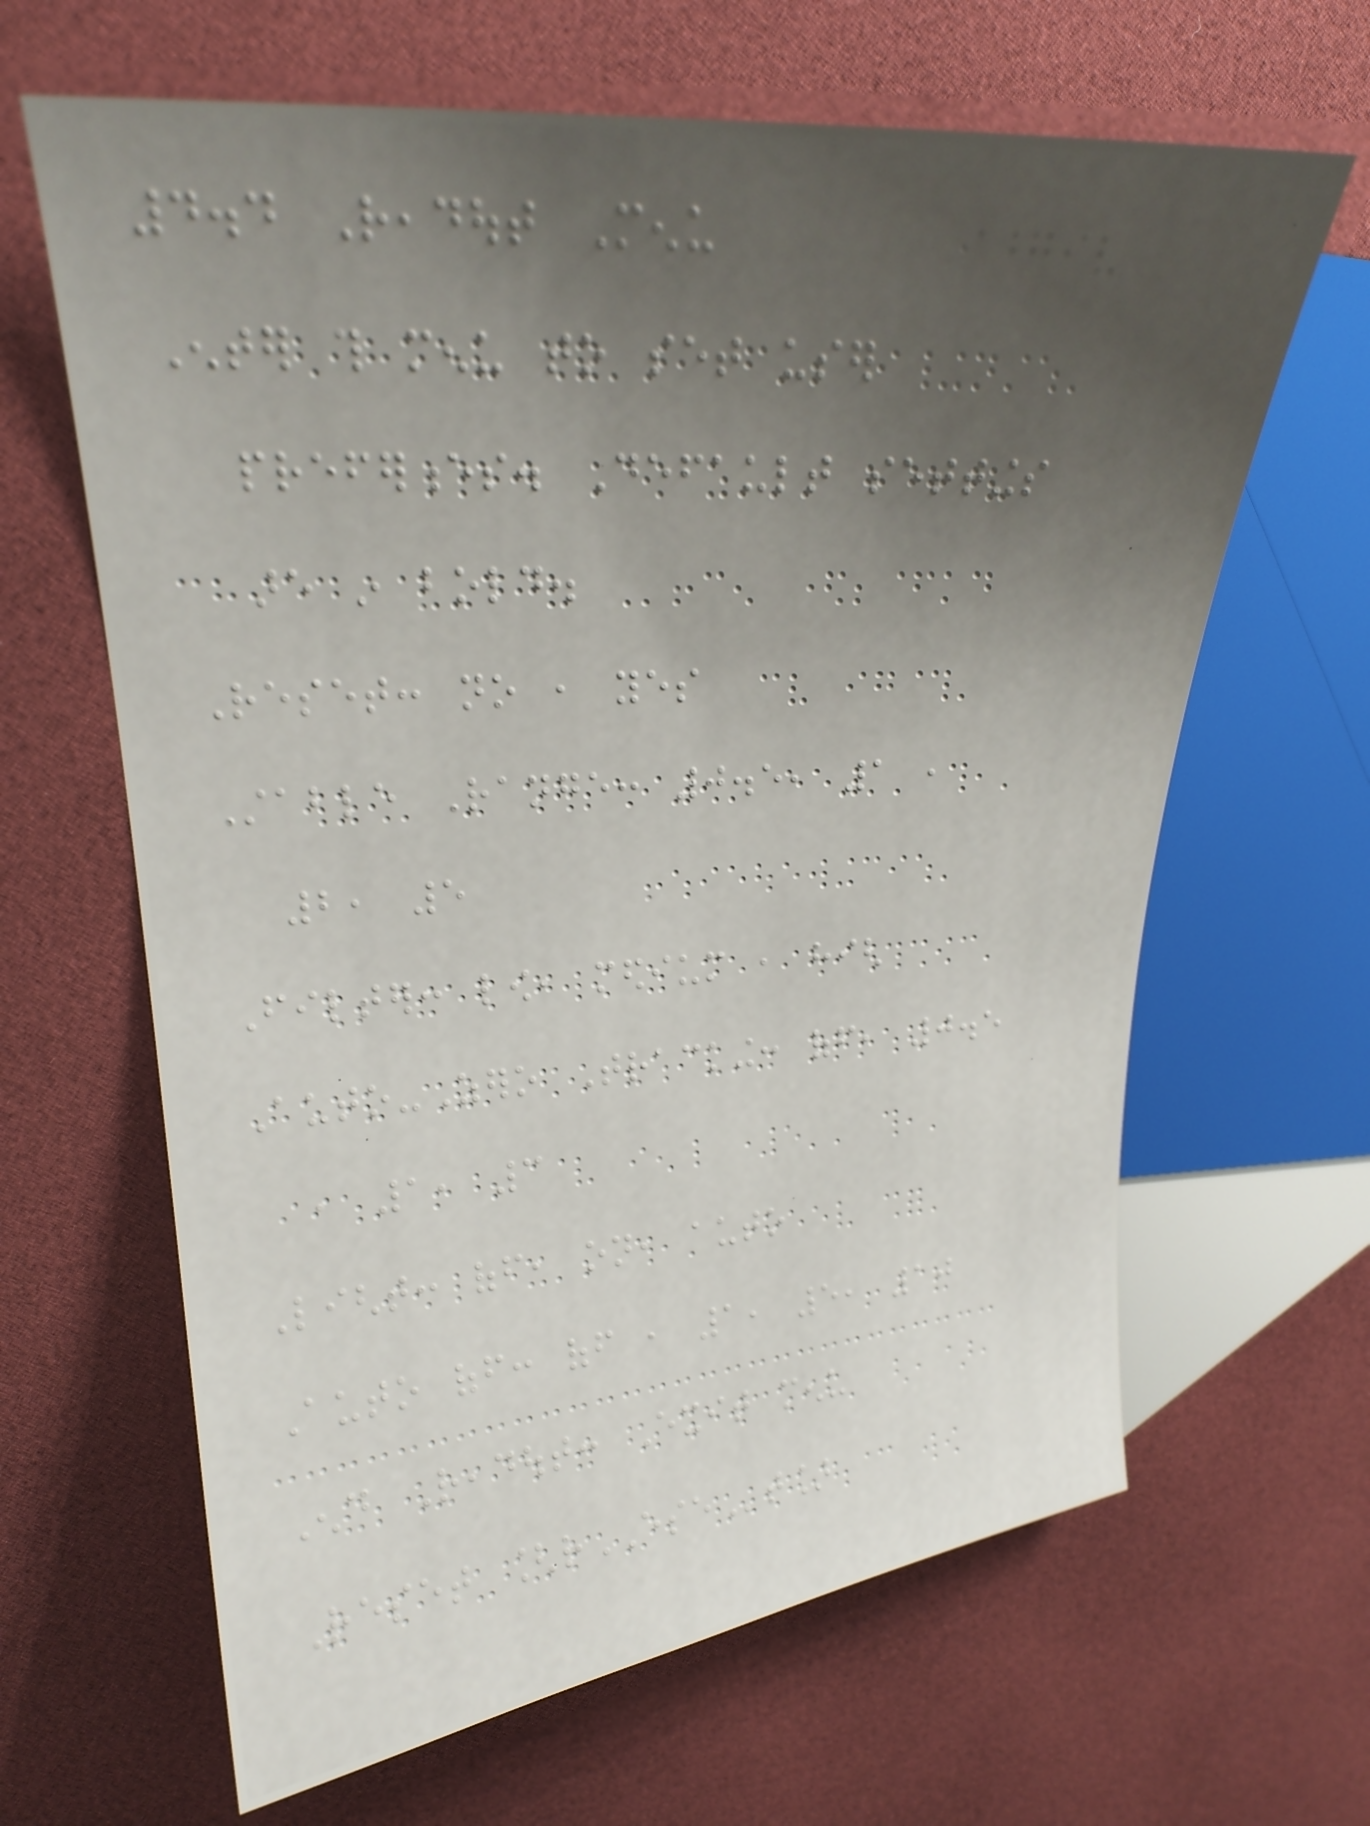4.4 Readout Menu
Enter this menu to set user
preferences. Default settings
are in bold.
Reset: no , yes
Stable Range: 0.5, 1 ,
2, 5
Filter: low, medium , high
Auto-Zero Tracking: off, 0.5
, 1, 3
Light: off, on, auto
Auto off: off , 1, 5, 10
End Readout: Exit menu
Reset [rESEt]
